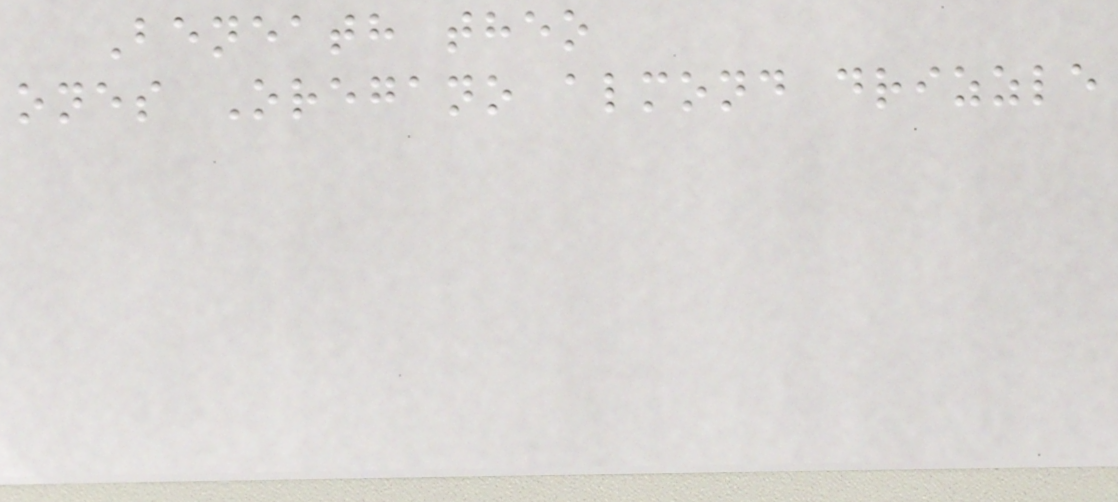Beneath theo
ones Oregano almond drizzle
